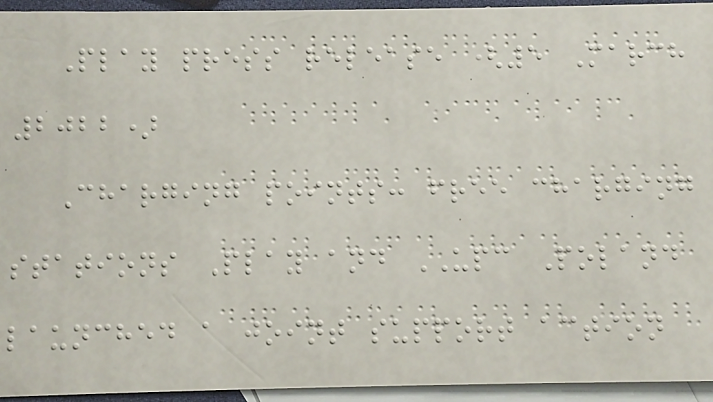Play press release (5 March
2022)
Charging points: free charging
stations Play and UPC Poland
launched a joint support action
